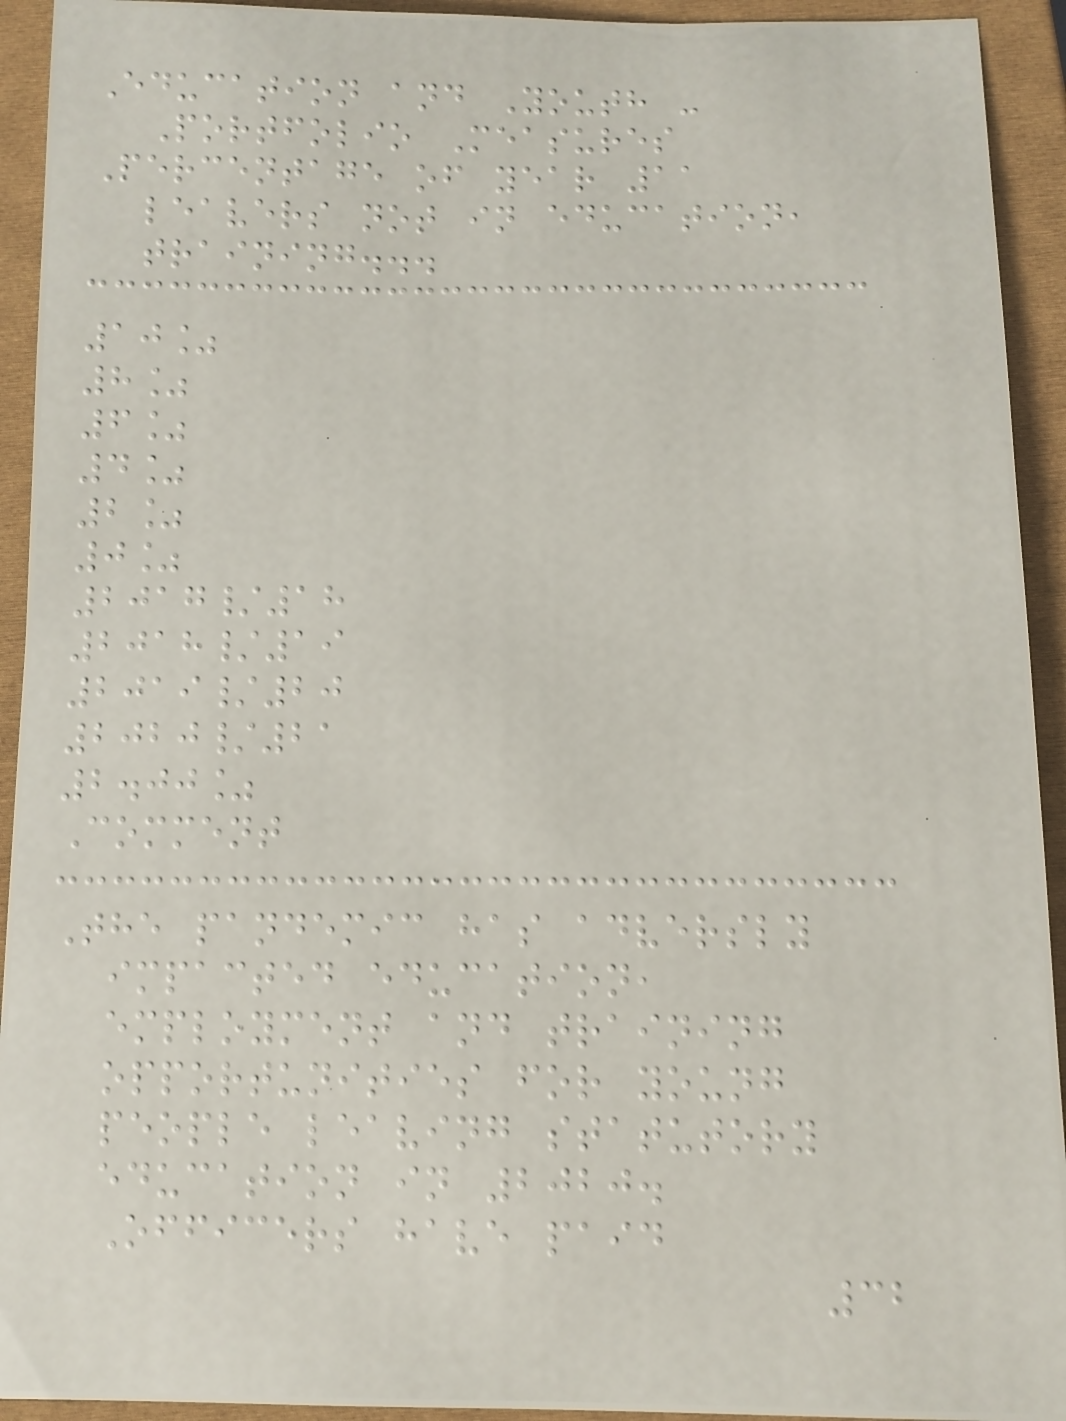Education and Youth -
Portfolio Measures
Percentage of year 11
leavers not in education,
training...
10%
8%
6%
4%
2%
0%
2017/18
2018/19
2019/20
2020/21
2.00%
Comment
The pandemic has adversly
impacted education,
employment and training
opportunities for young
people leaving statutory
education in 2020.
Officers have paid
32
